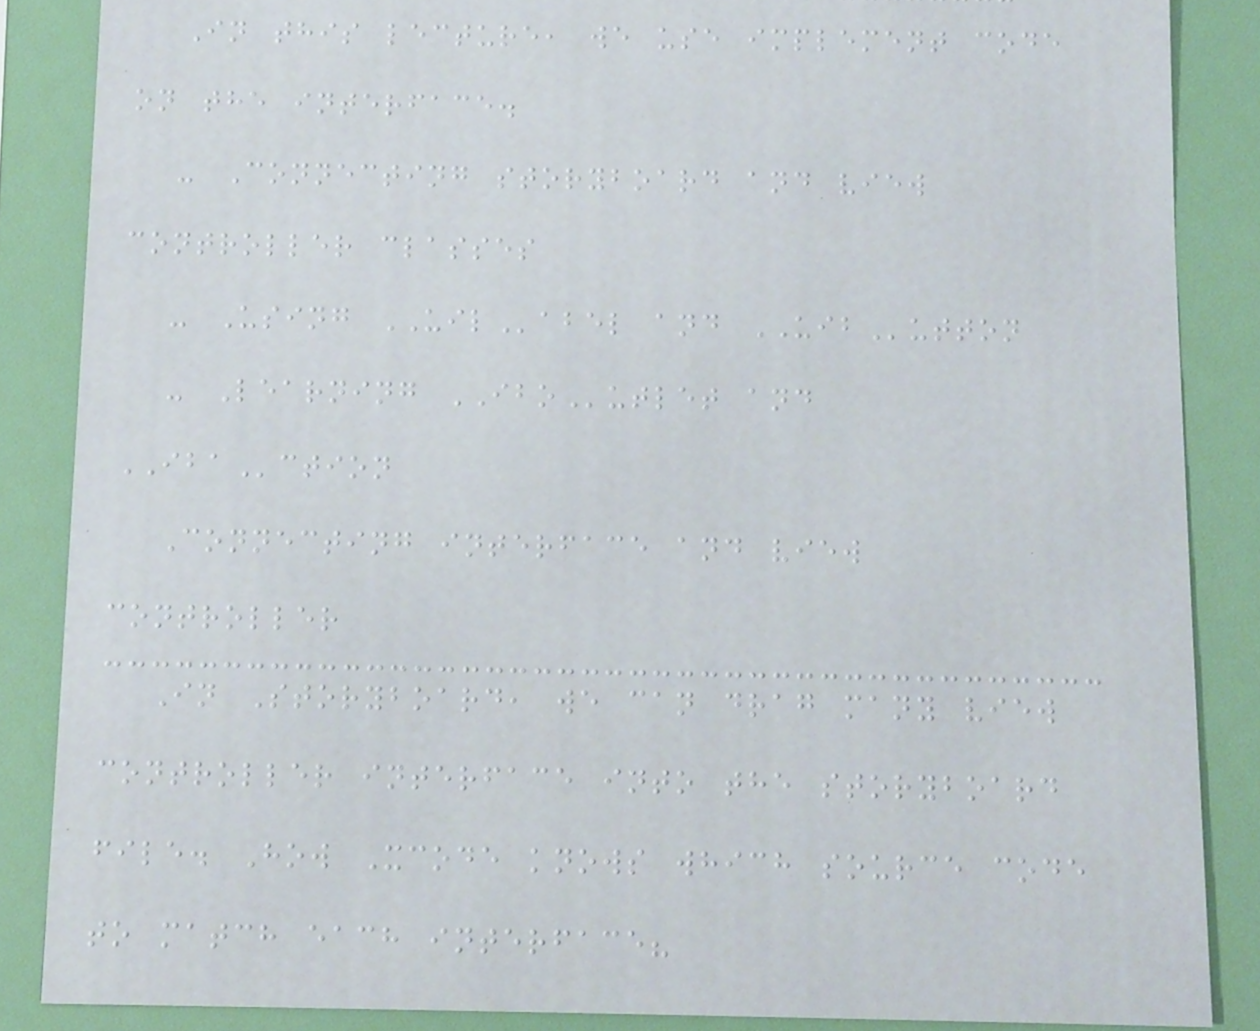In this lecture, we use implement code
on the interface.
- Connecting storyboard and view
controller classes
- Using UILabel and UIButton
- Learning IBOutlet and
IBAction
Connecting interface and view
controller
In Storyboard, we can drag many view
controller interface into the storyboard
file. How Xcode knows which source code
to match each interface?
